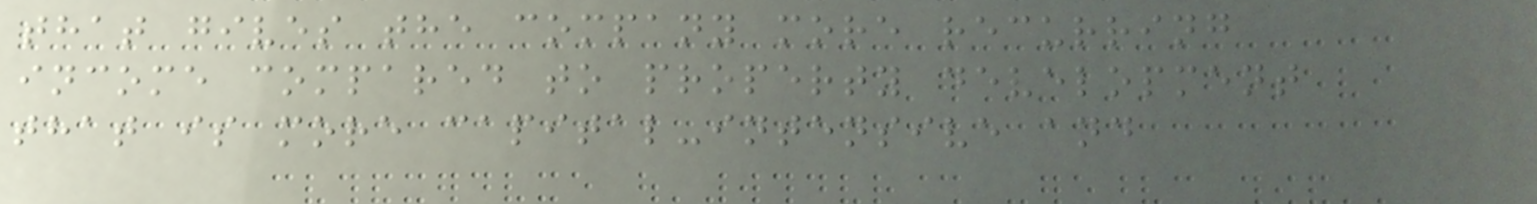that gives the company more recurring
income compared to property development
that is more capital-intensive and
